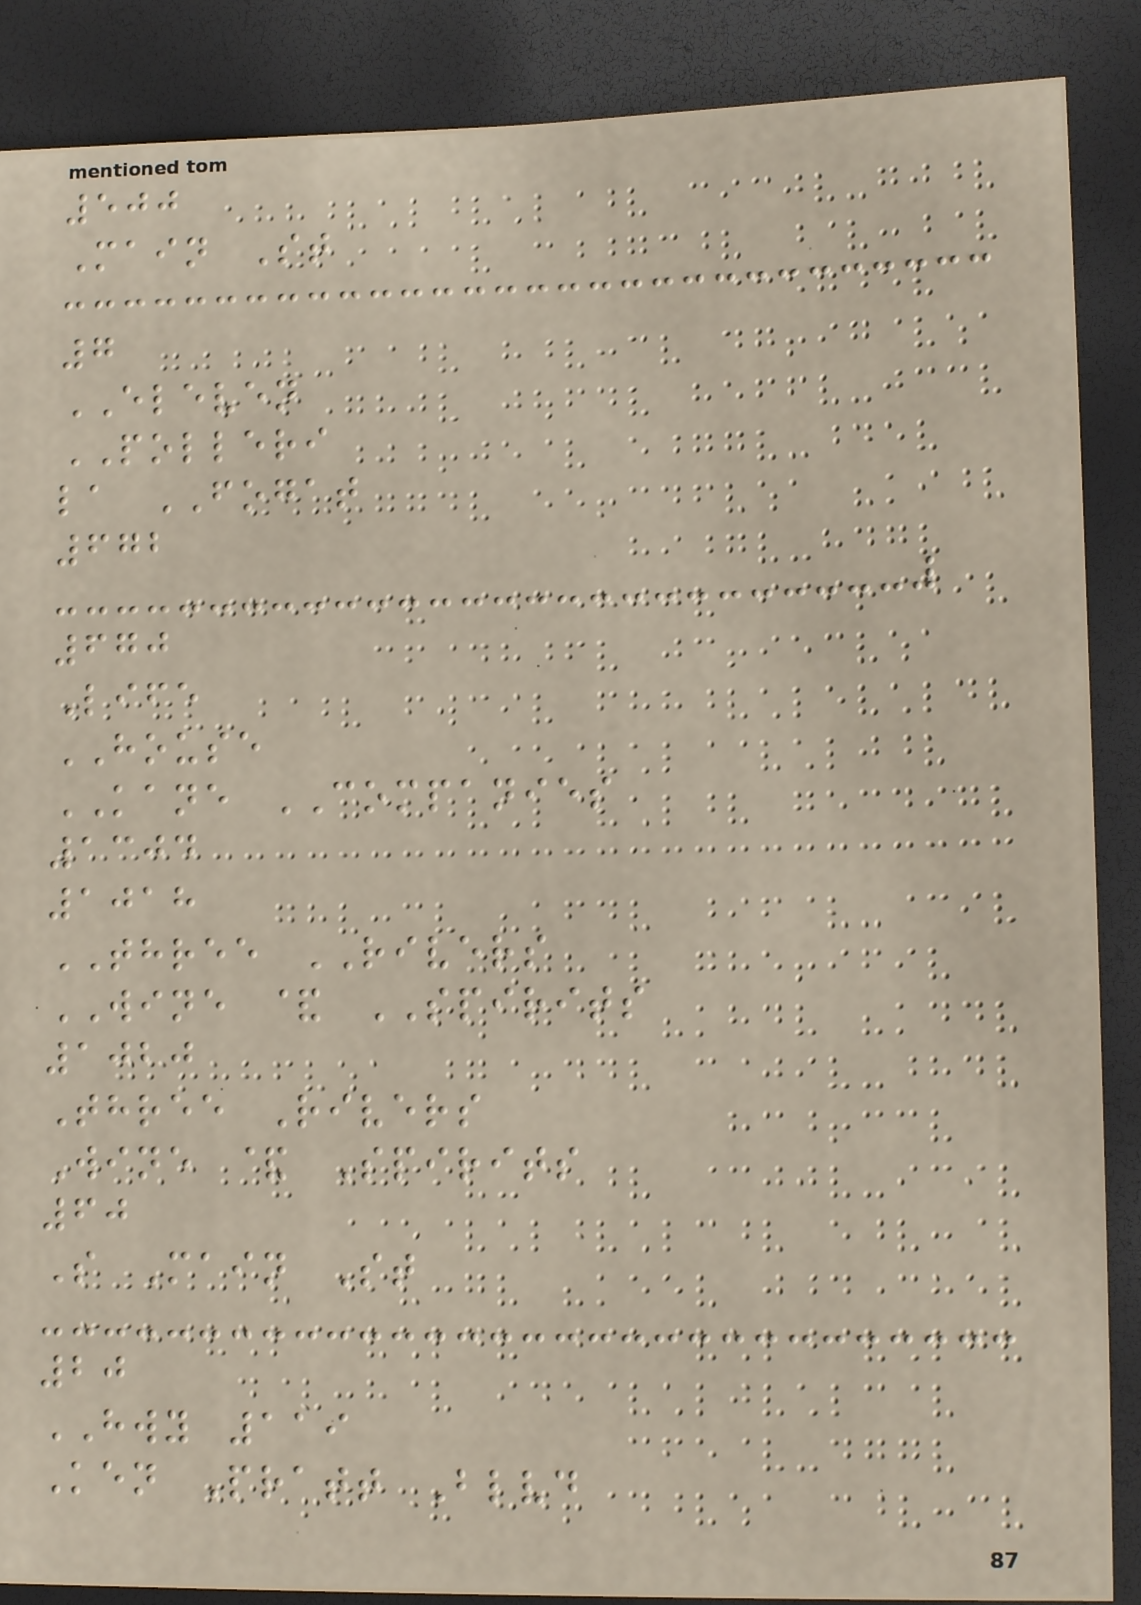500
Main St
7
ELEVEN
POLLERI
la FOGAT
672
670
Life
HOUSE
KANE COMPANIES
1304
1018
THREE RIVERS
WINE & SPIRITS
1020
Three Rivers
Wine & Spirits
60
S Main St
20
HWY 119
Ken Pratt Blvd
